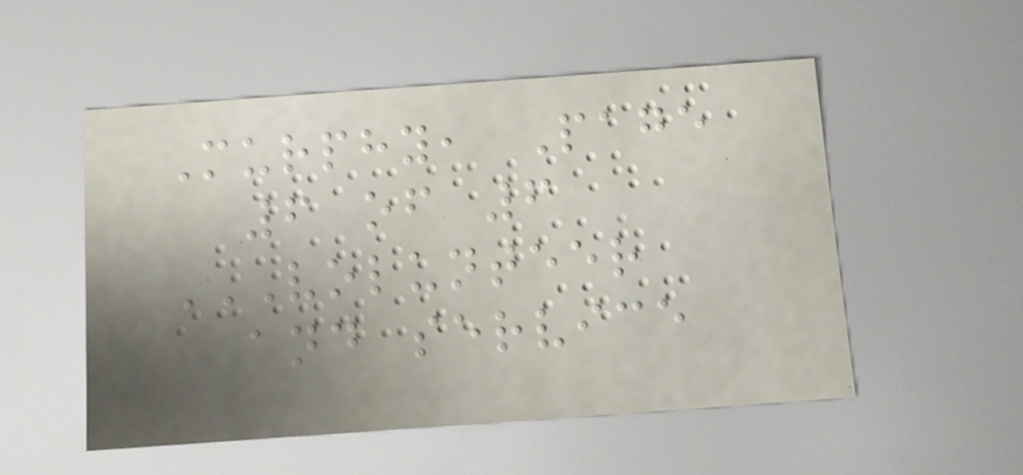Murphy, Page
6 of 6
VOLUNTEER
AND SERVICE
